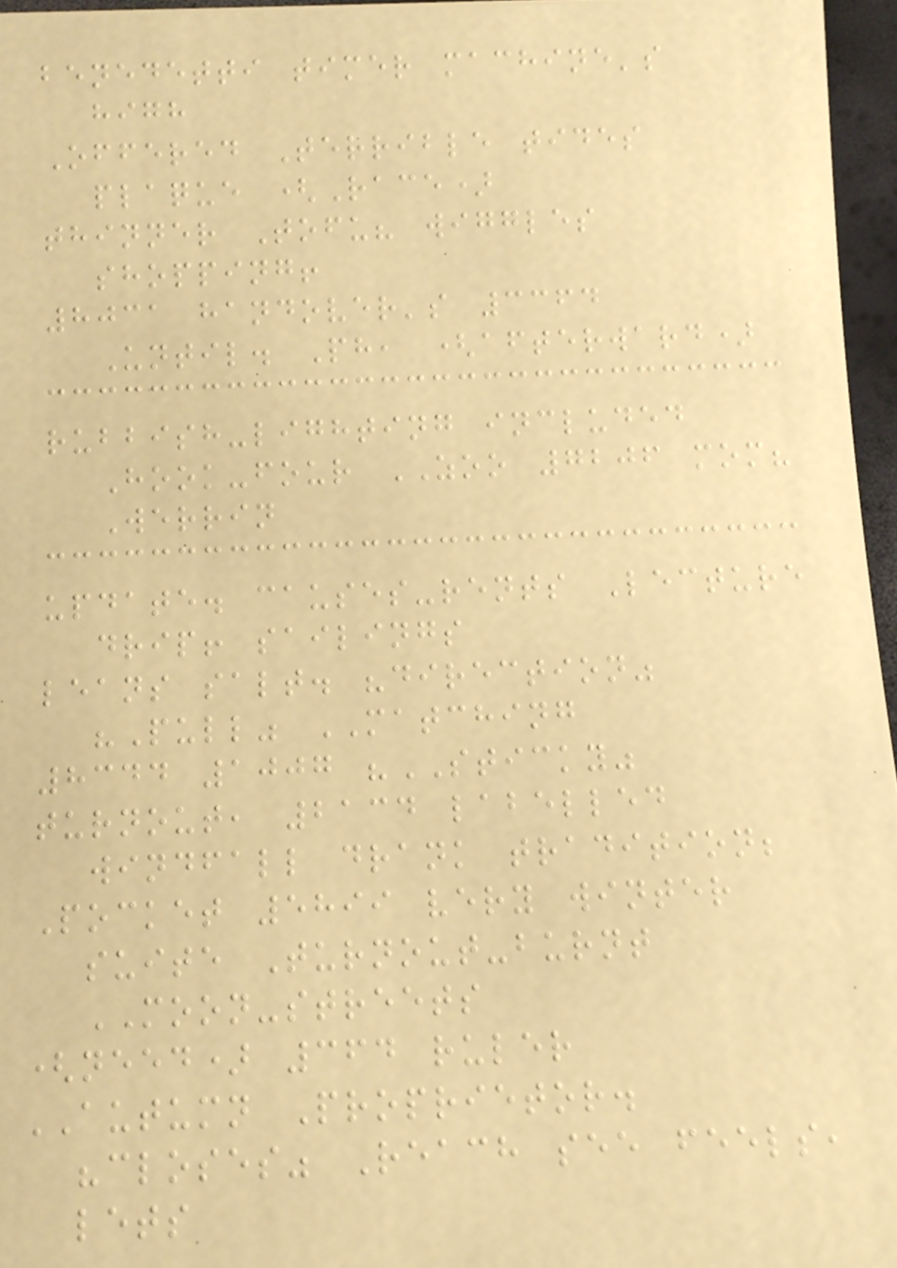benedetti timer machine's
high
Offered Terrible tides
plaque (Race)
thinner Tofu? wiggles
shopping!
8031 handover's 3364
Until. Ph, (afterward)
rubbish-lighting included
Hook-four ZOO 7206 mom?
Werrin
update. causes-rents Lecture
drip! sailings
leans salt. "direction"
"Pull" MATCHING
8344 1007 "STICKY"
turnout, 2134 labelled
windfall drank tradition;
Pocket 5899 very winter
suite Turnout-burnt
MOON-streets
(need) 364 ruler
AUTUMN Proprietor.
"closes" Reach see feels,
lets
